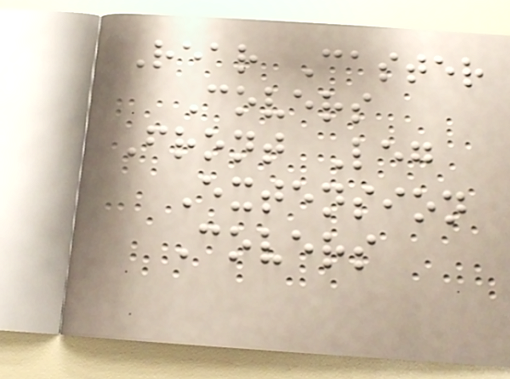Rear Caster
Covers
Front Leg
Extension
Covers
